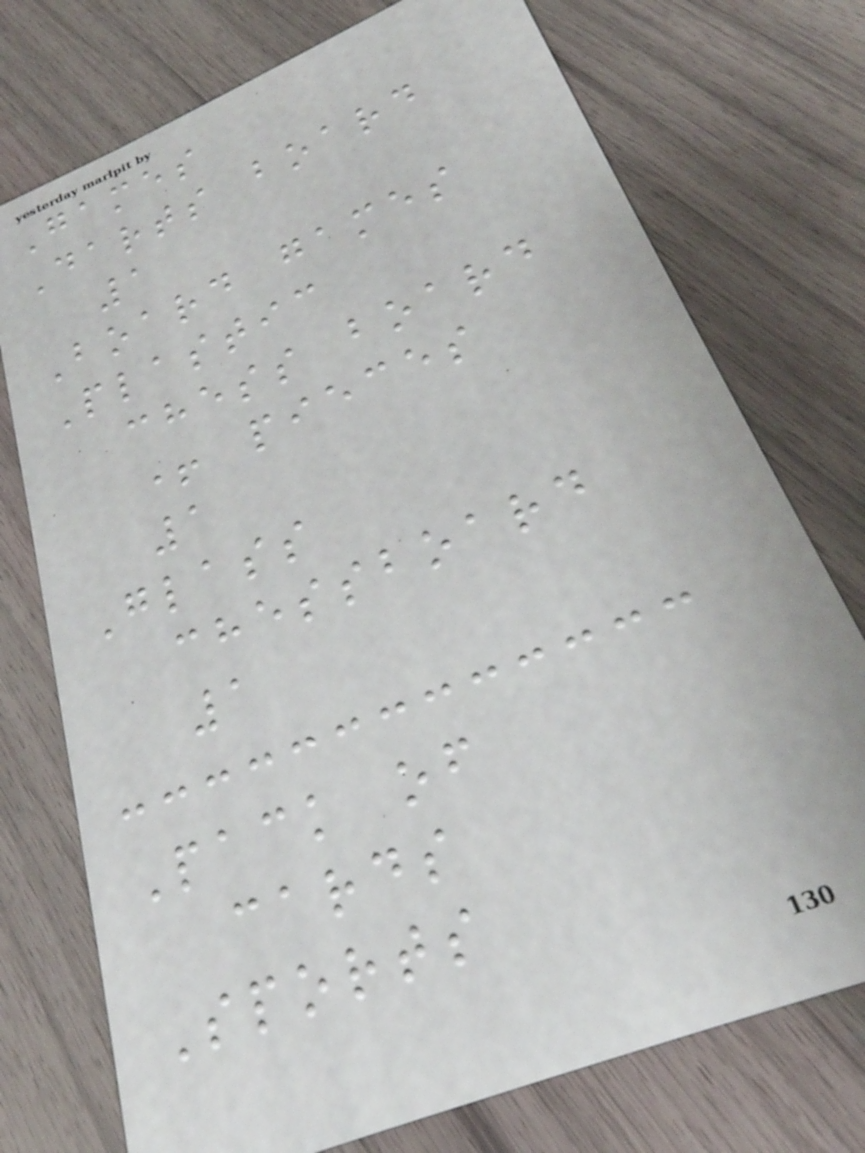Games
Darts board
1
Board games
Plastic
chess board
+ pieces
1
Glass
chessboard
1
Pack of
cards
Sports
